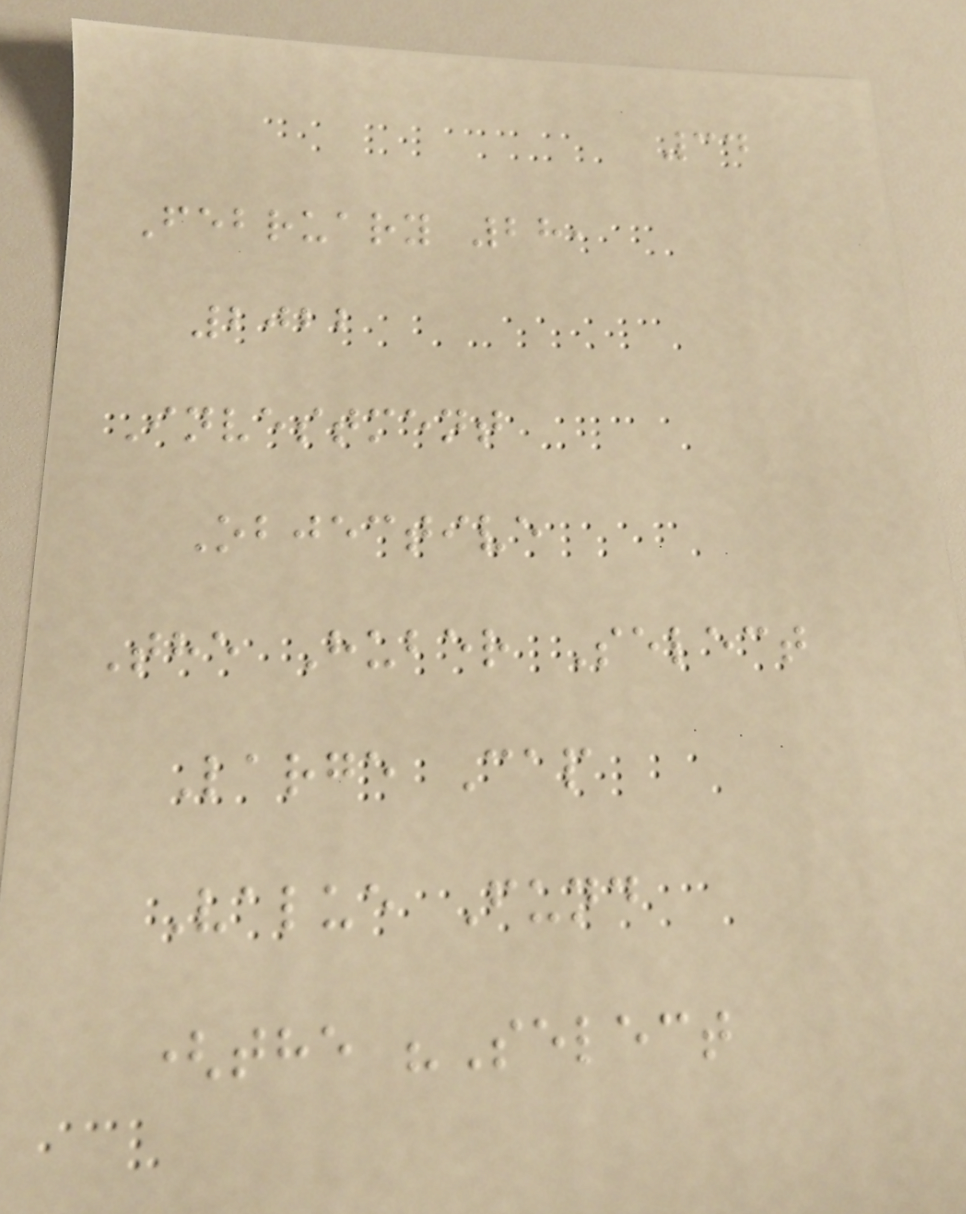34
February 28,
2022
Investment
Objective
The Huber Select
Large Cap
Value Fund
(the "Select
